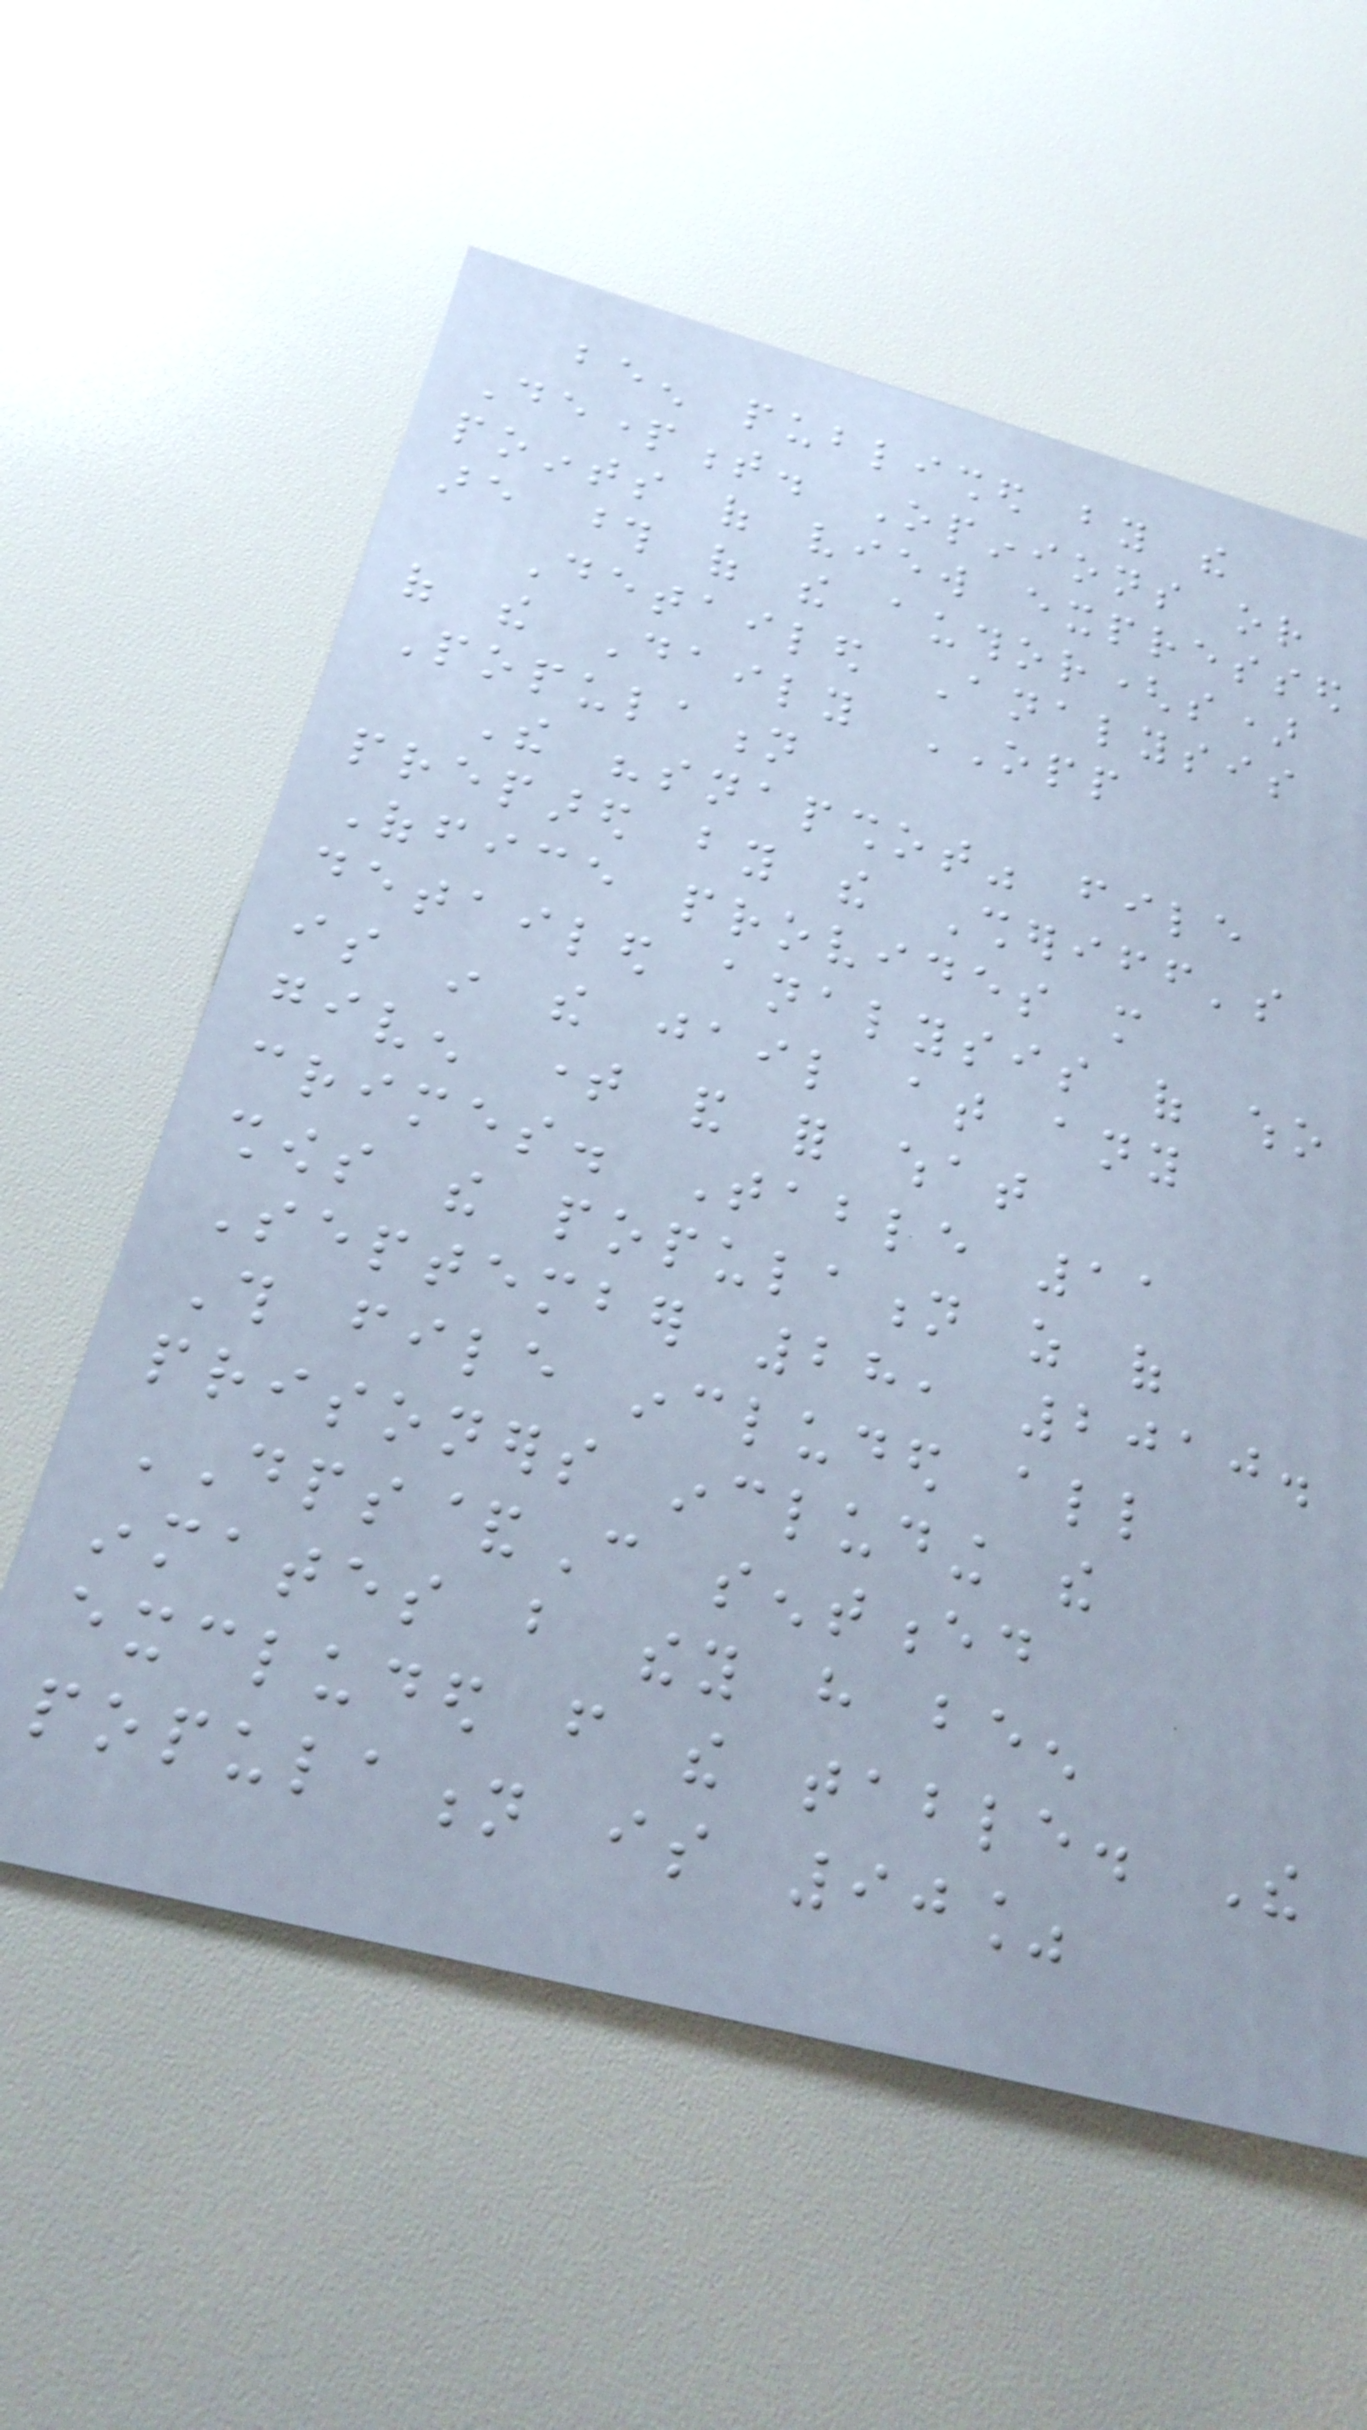been published by the
Department. Opinions or
points of view expressed
are those of the author(s)
Detailed Analysis
of the Daily OPP
Population
The "snapshot" file
prepared by the Sheriff's
Office provides more
detailed analysis of who
is in the jail at any
given time and for what
crimes. Table 11
shows the population as of
September 28, 2010.
This file included all
prisoners including the
DPS&C sentenced
inmates but they have been
excluded from the table. The
population is 90%
